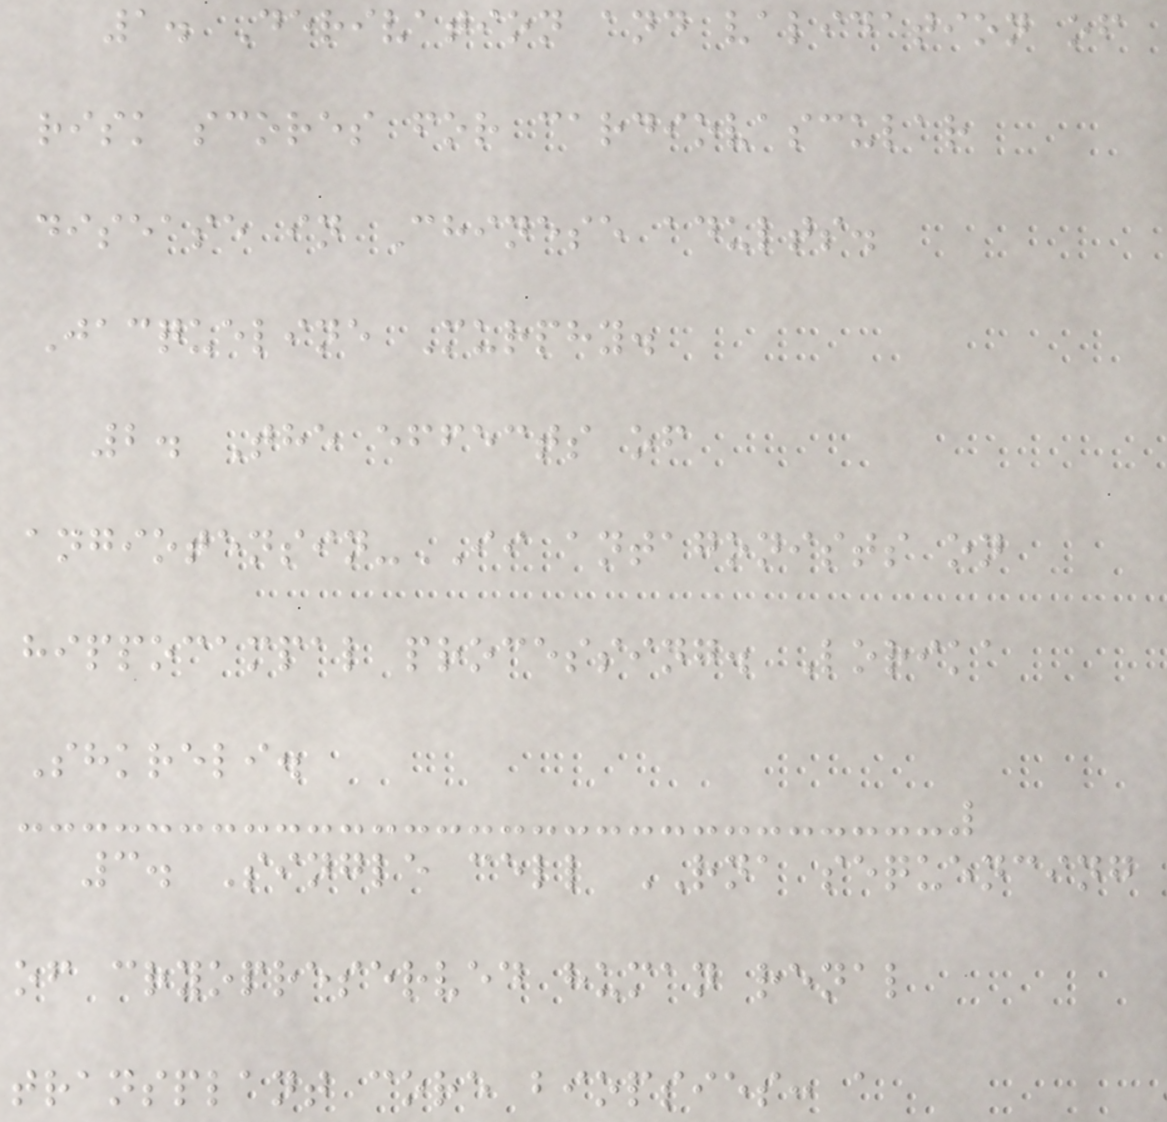1. Derivation and validation of
risk scores for cardiovascular
disease in Chinese adults.
Jacqueline Murphy.
2. The effects of
angiotensin-II antagonists on
hippocampal processing. Lorika
Shkreli.
3. Single cell RNA sequencing
of cryopreserved human renal
transplant core biopsies: a
